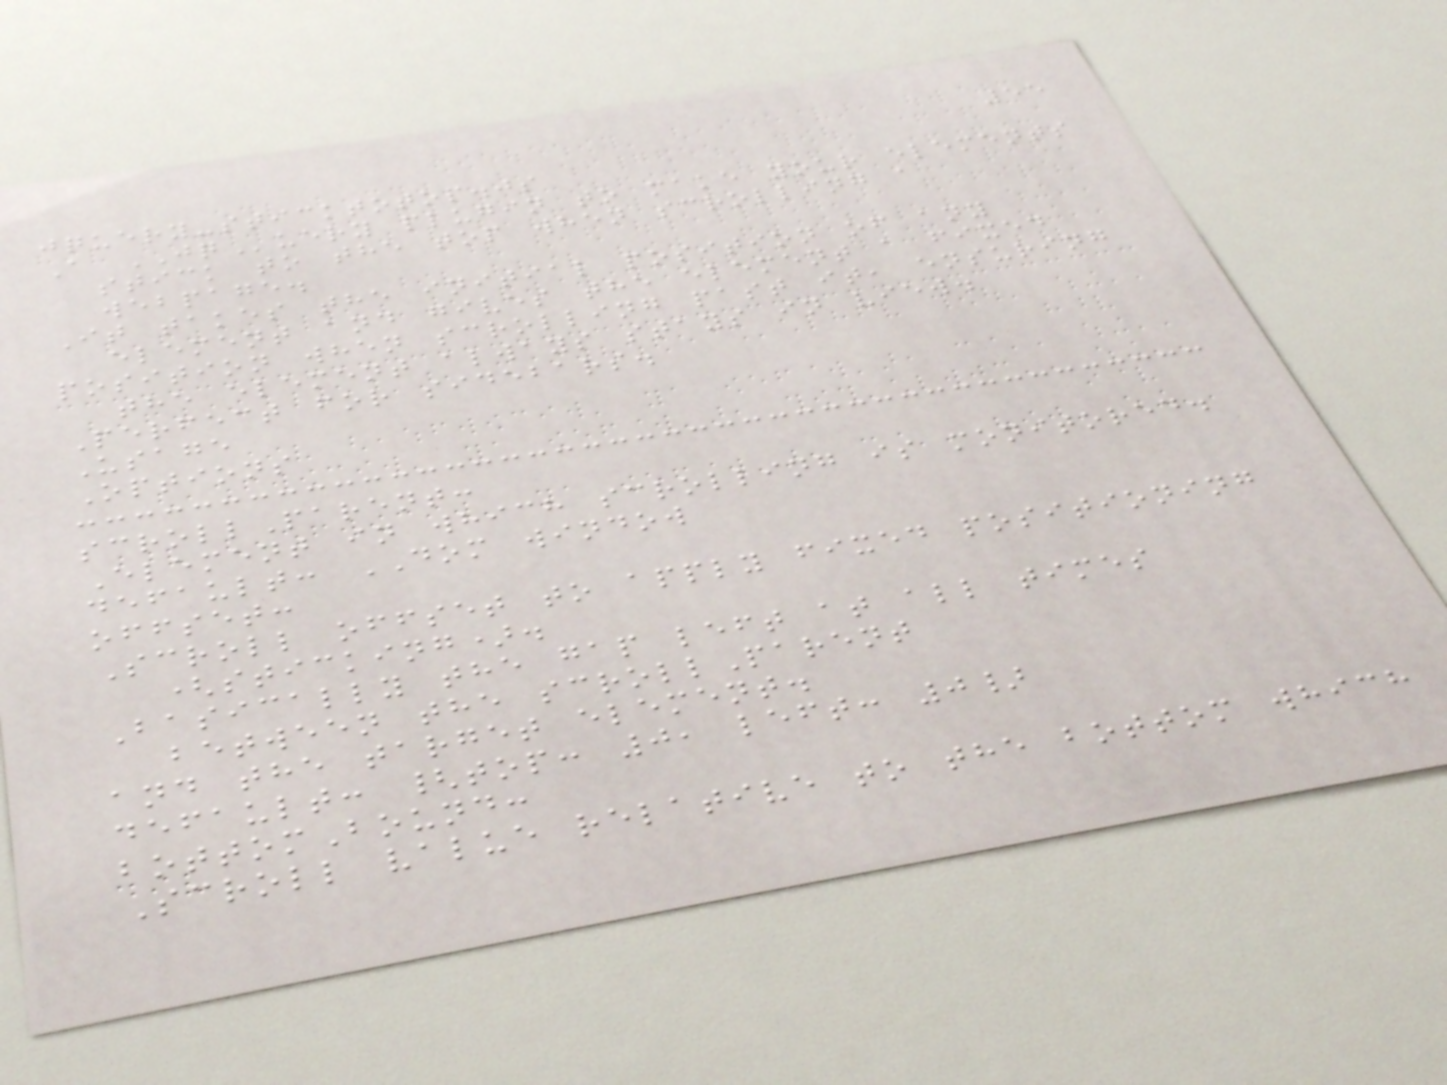55
jquery-sticktotop.js
A JQuery plugin to make your elements
stick to the top when scrolling a
webpage.
It takes the initial position of any
element and gives the element a fixed
position when scrolling past it, ensuring
the element always stays in view.
Perfect for sidebars.
Usage
Options
scrollParent:
Element in which scrolling is monitored.
default: DOM window
offset:
Scroll offset to apply fixed positioning
(sticking).
Basically the gap left at all times
between the scrollParent
and the target element.
default: {top: 0, left: 0}
bottomBound:
Scroll value relative to the bottom which
